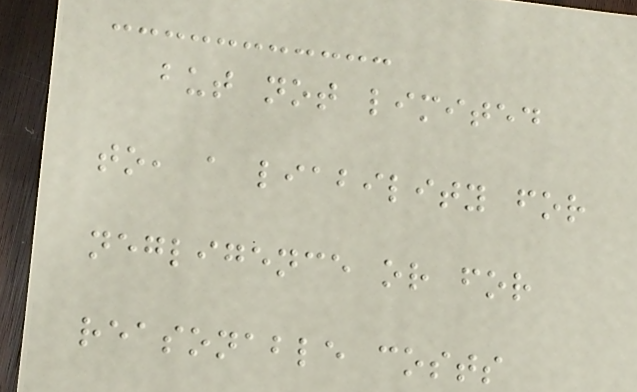but not limited
to, a liability for
negligence or for
reasonable costs
